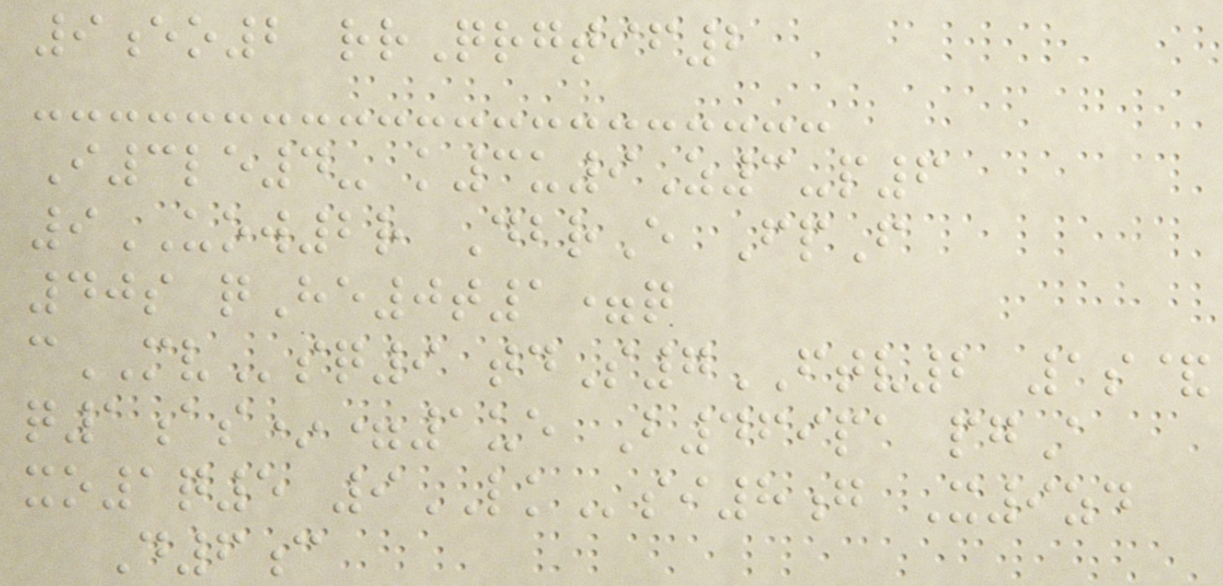9eo2 rrQrgtif2
I3le4- k3u9Z3-p6
9UOW2r DbrE FpF
40s qHe0t1=q
cMVsq9 tdS7FTV2 1s&
q1as*=1ue B469pa pgA
xo1q5 9LKsi8g X9zd
D6c
